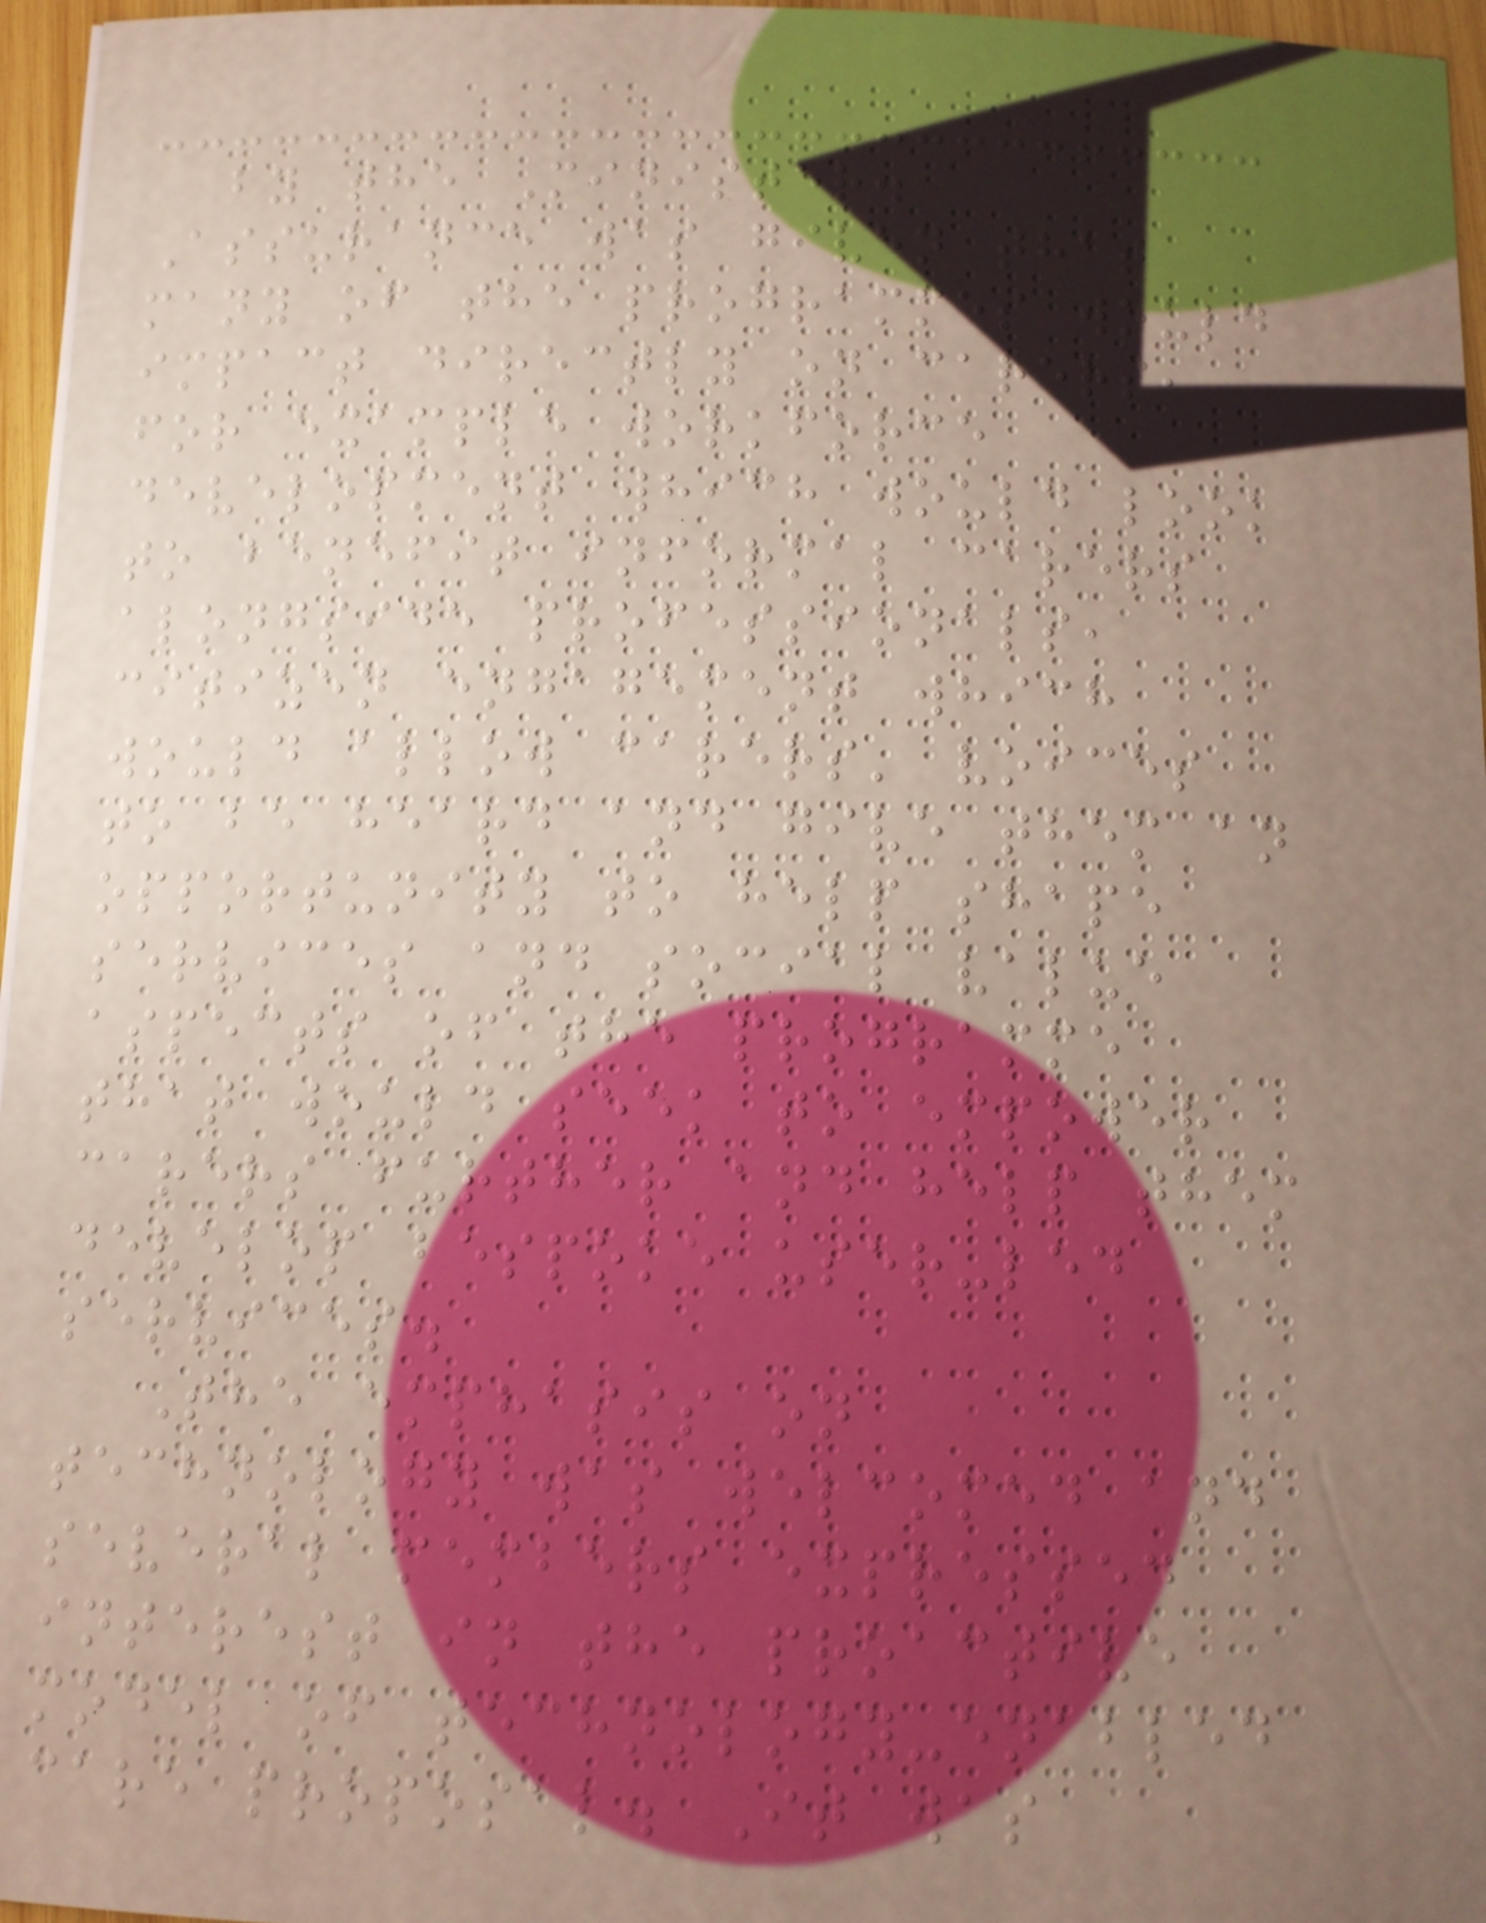by the Minister.
Assurance was given that
many of the programmes would
impact directly on carers,
for example workforce
development which would look
to benefit informal carers
alongside professionals,
citizen engagement which
would allow carers' voices
to be heard and give them an
opportunity to help shape
services and social value
aspects of the programme
that would seek to empower
carers further and help them
develop bespoke user-led
services.
The emphasis on
technology was welcomed and
several members expressed
interest in the proactive
model of technology-enabled
care proposal. It was
